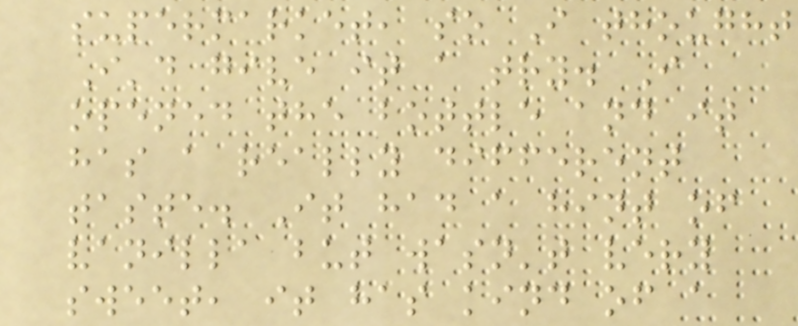supermarket, so I thought
I'd give it a try. I
opened the bottle and it
has a really different
taste. It had a hint of
vanilla but wasn't very
sweet, it has kind of a
